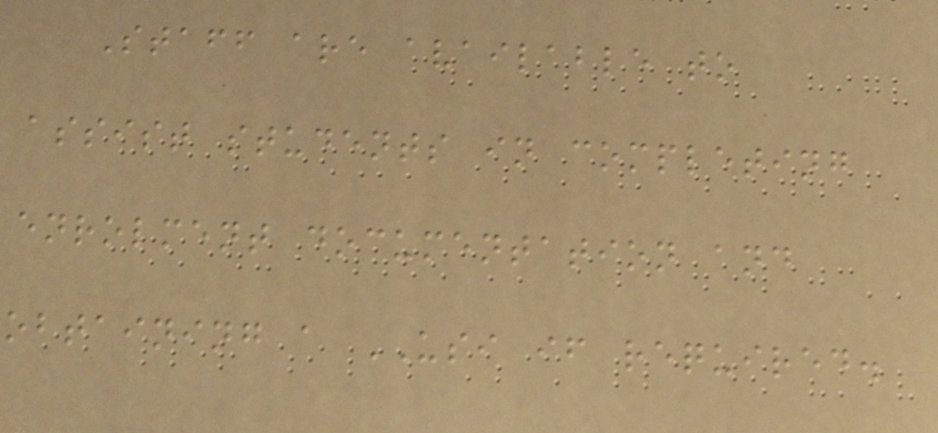Staff are available to
assist students in completing
enrolment documentation and
obtaining a USI if required.
